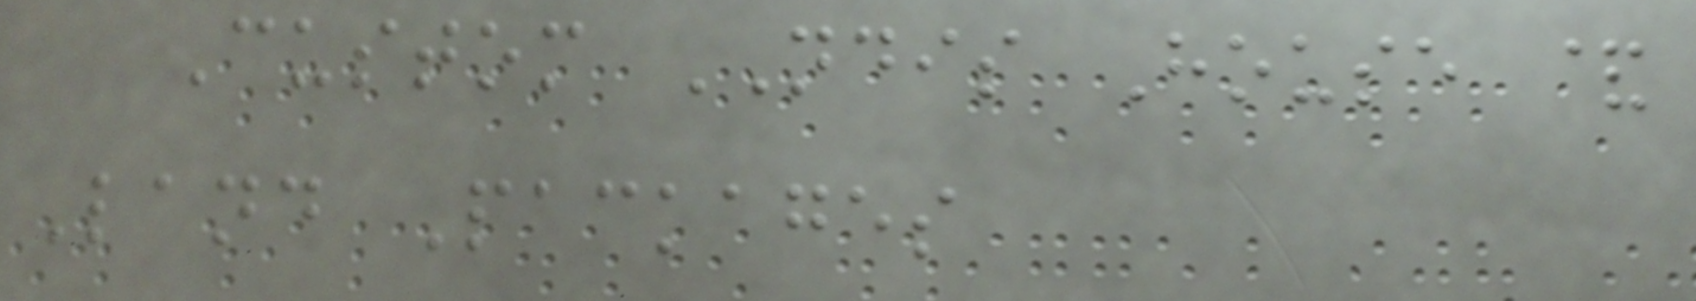Custom NDIS House &
Land Packages
